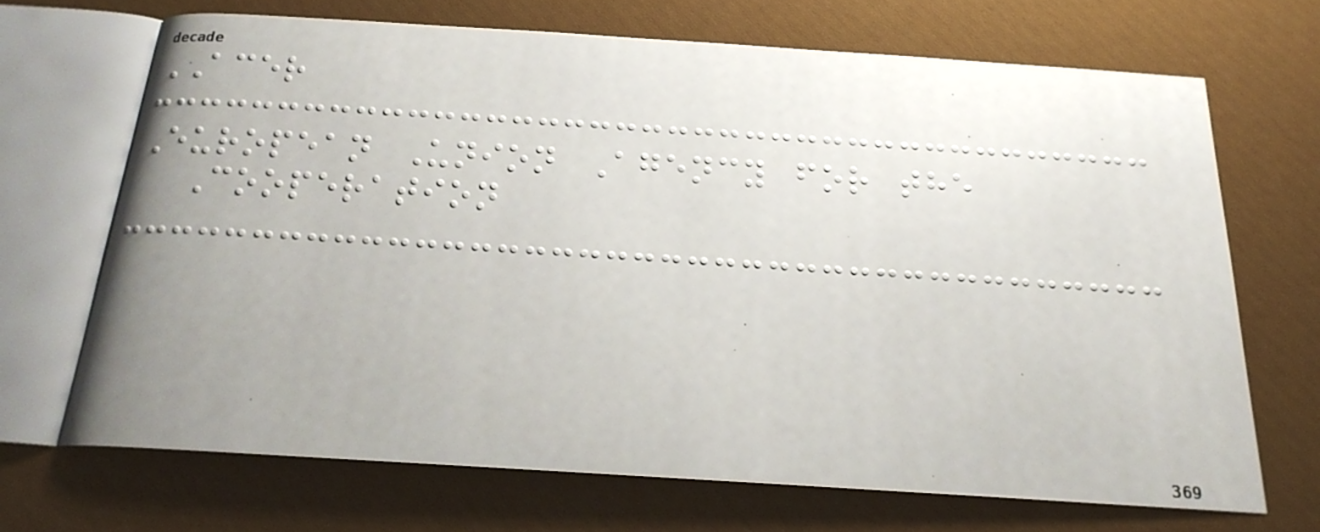ACER
European Union Agency for the
Cooperation
